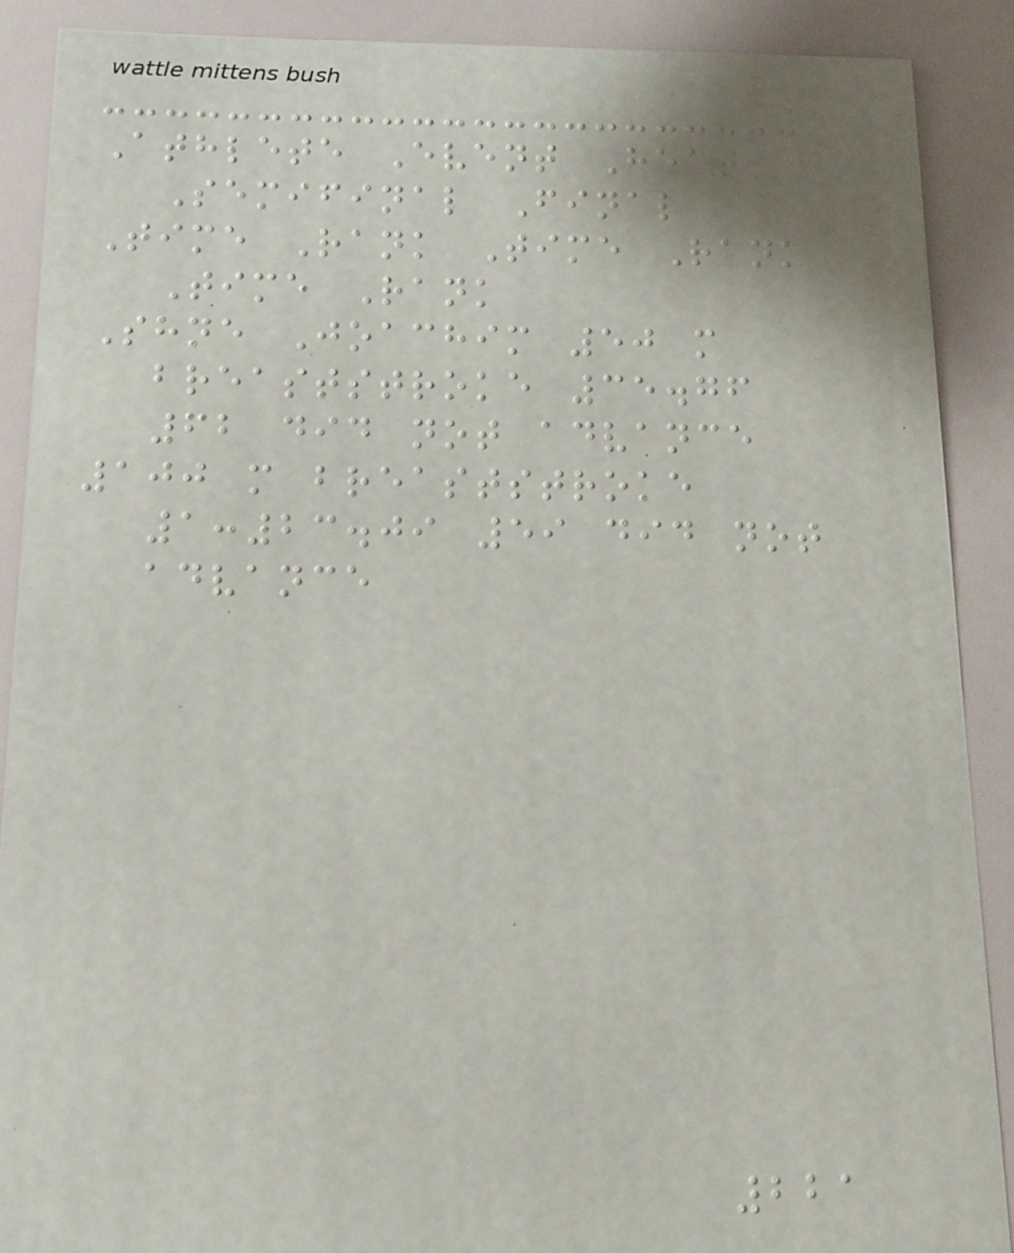Athlete Event Heat
Semifinal Final
Time Rank Time Rank
Time Rank
Shne Joachim 50 m
breaststroke 35.76
62 did not advance
100 m breaststroke
1:23.09 59 did not
advance
221
